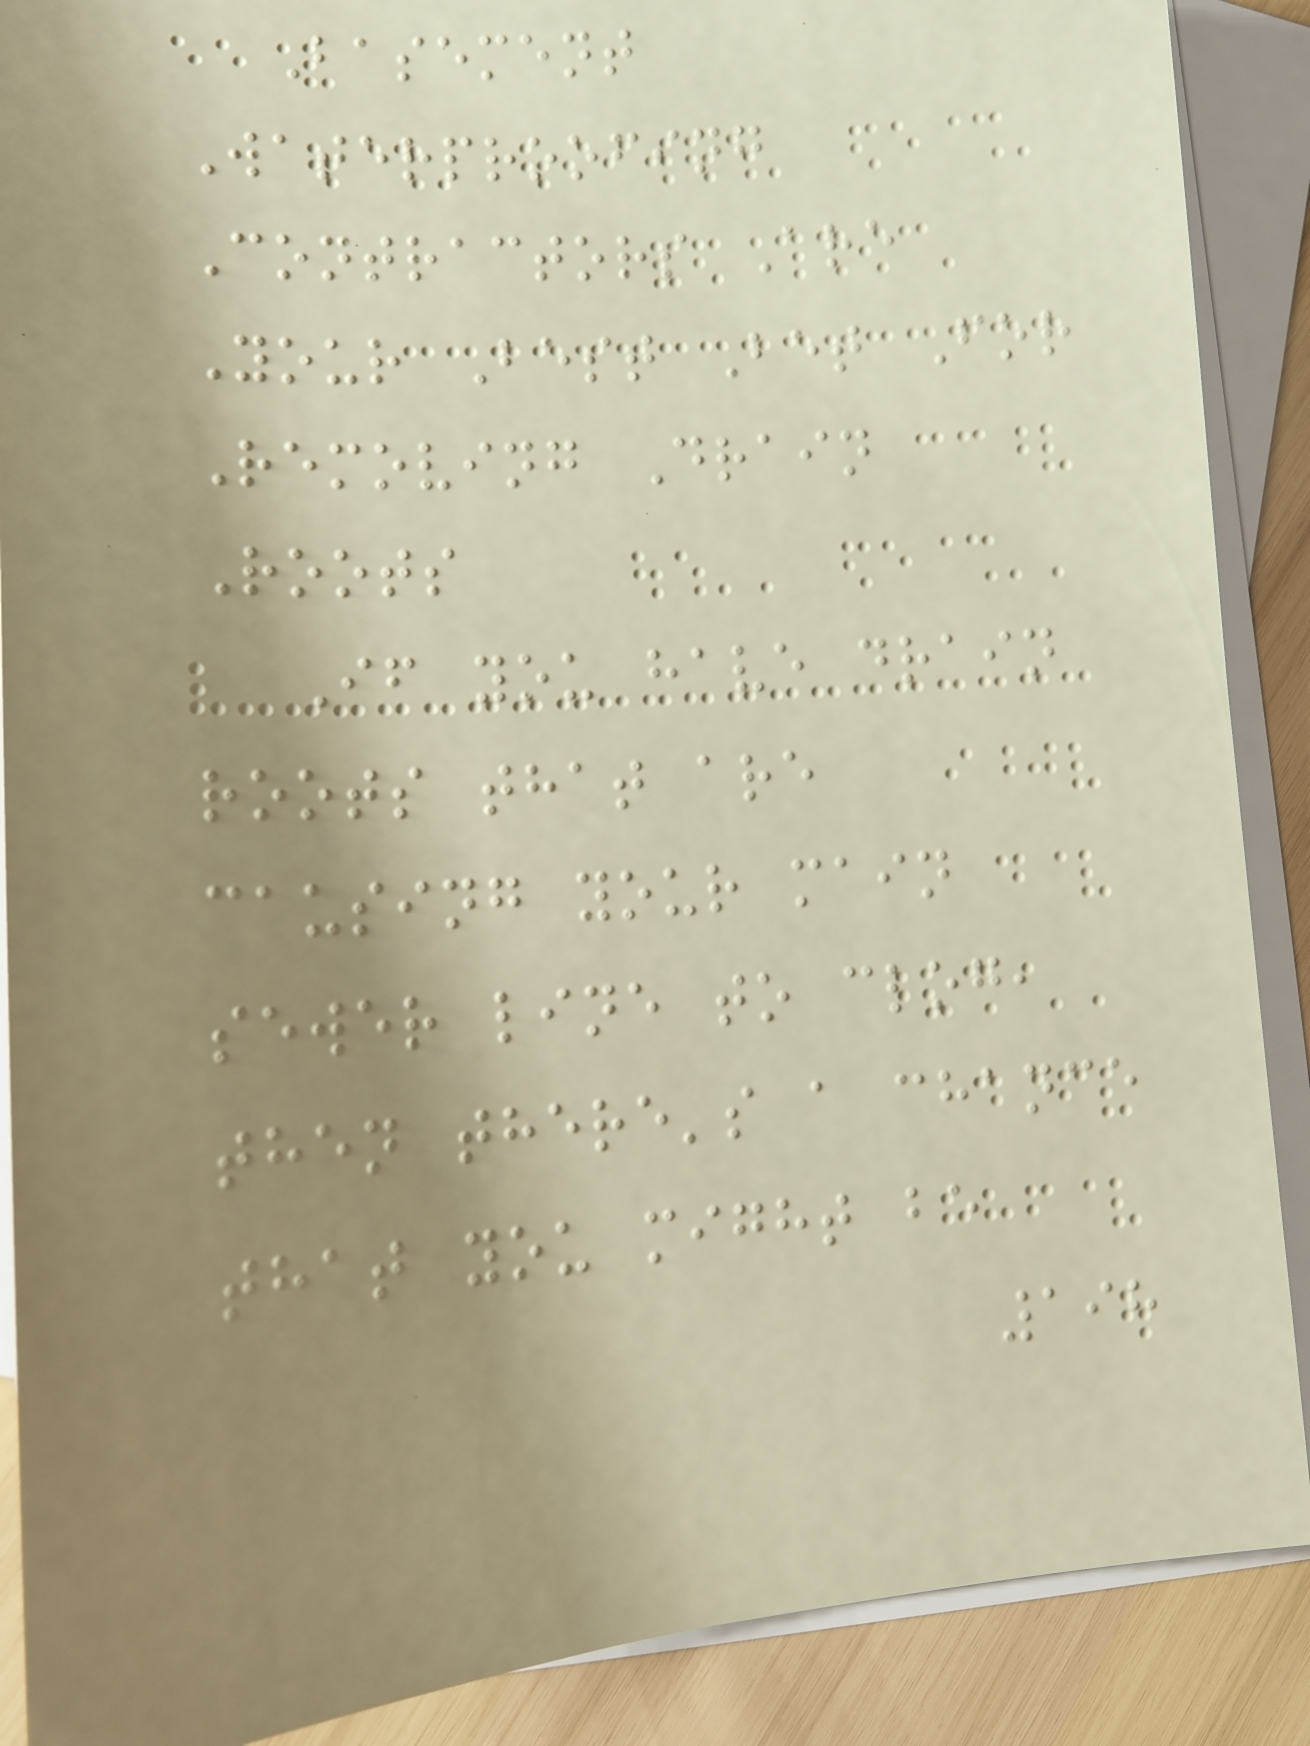Basement
Waterproofing
Contractors Are
Your Best Bet For
Removing Drain
Roots
If you have drain
roots that are
causing your main
sewer line to clog,
then there's a chance
that you might be
198
